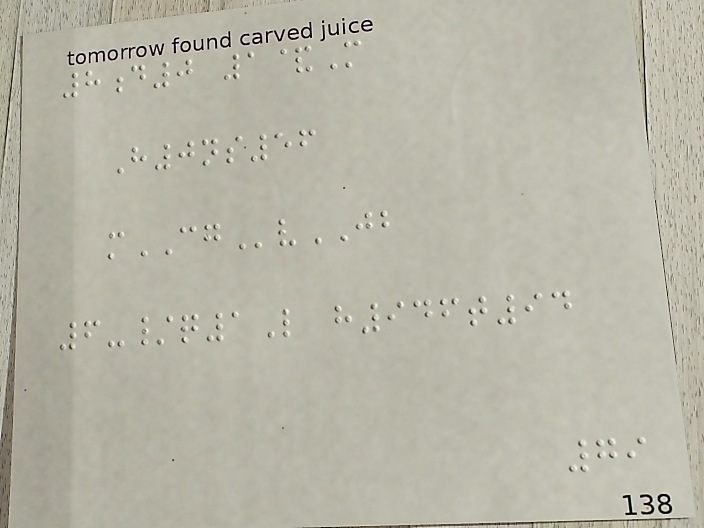8d0 1&M
H0ns56
mCGvJB
6-/q1L h946t94
79
